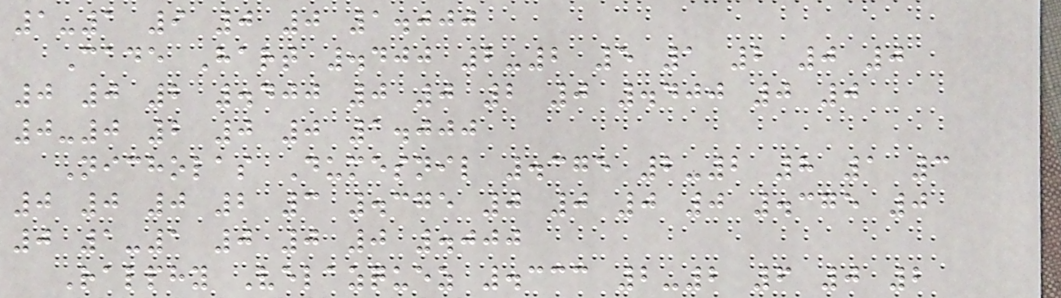1-1 9 0 0 1.000
Cade Hart .400 2-2 5 1 2 0 0
0 0 2 .400 0 0 2 0 .400 0 0
0-0 2 0 0 1.000
Nicholas Dumesnil .375 2-2 8 1 3
0 0 0 2 3 .375 0 0 0 0 .375 0
0 1-1 0 0 0 .000
Ralphy Velazquez .333 2-2 6 0 2
